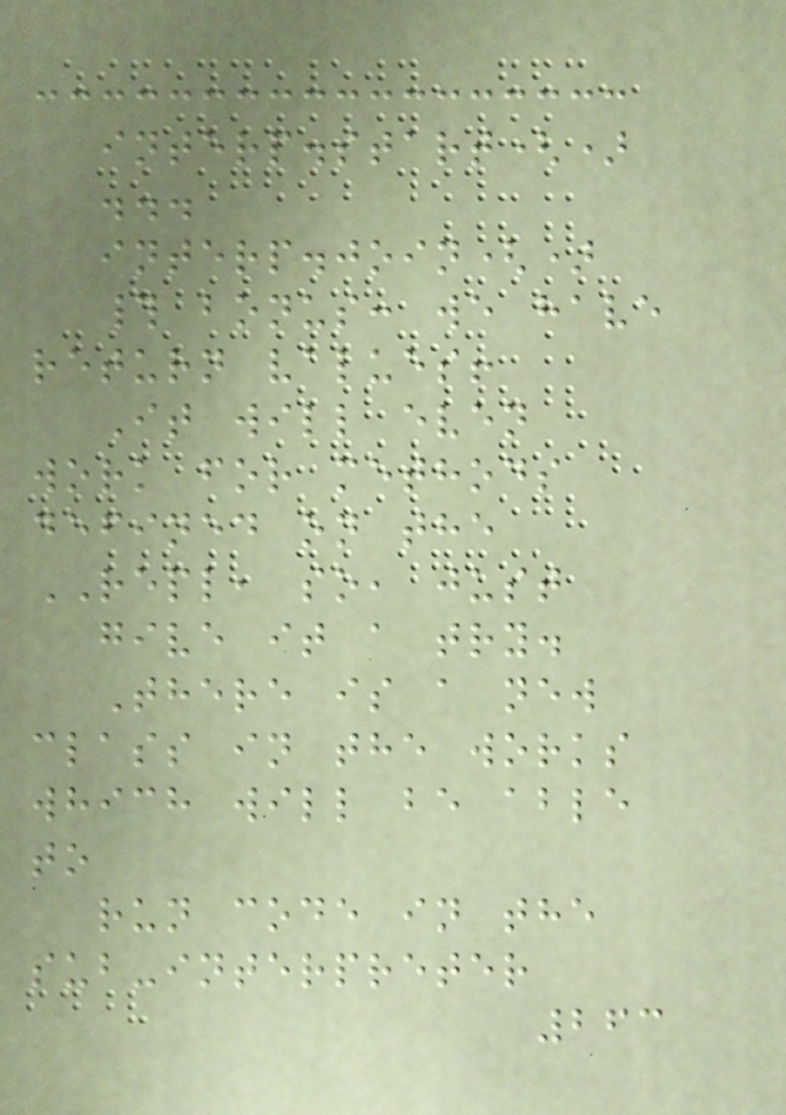interp.start()
...
interp.join()
# bonus: we have
return values!
It will even
work for methods
defined on the
REPL, so, just
give it a try.
There is a new
class in the works
which will be able
to
run code in the
sub-interpreter
263
